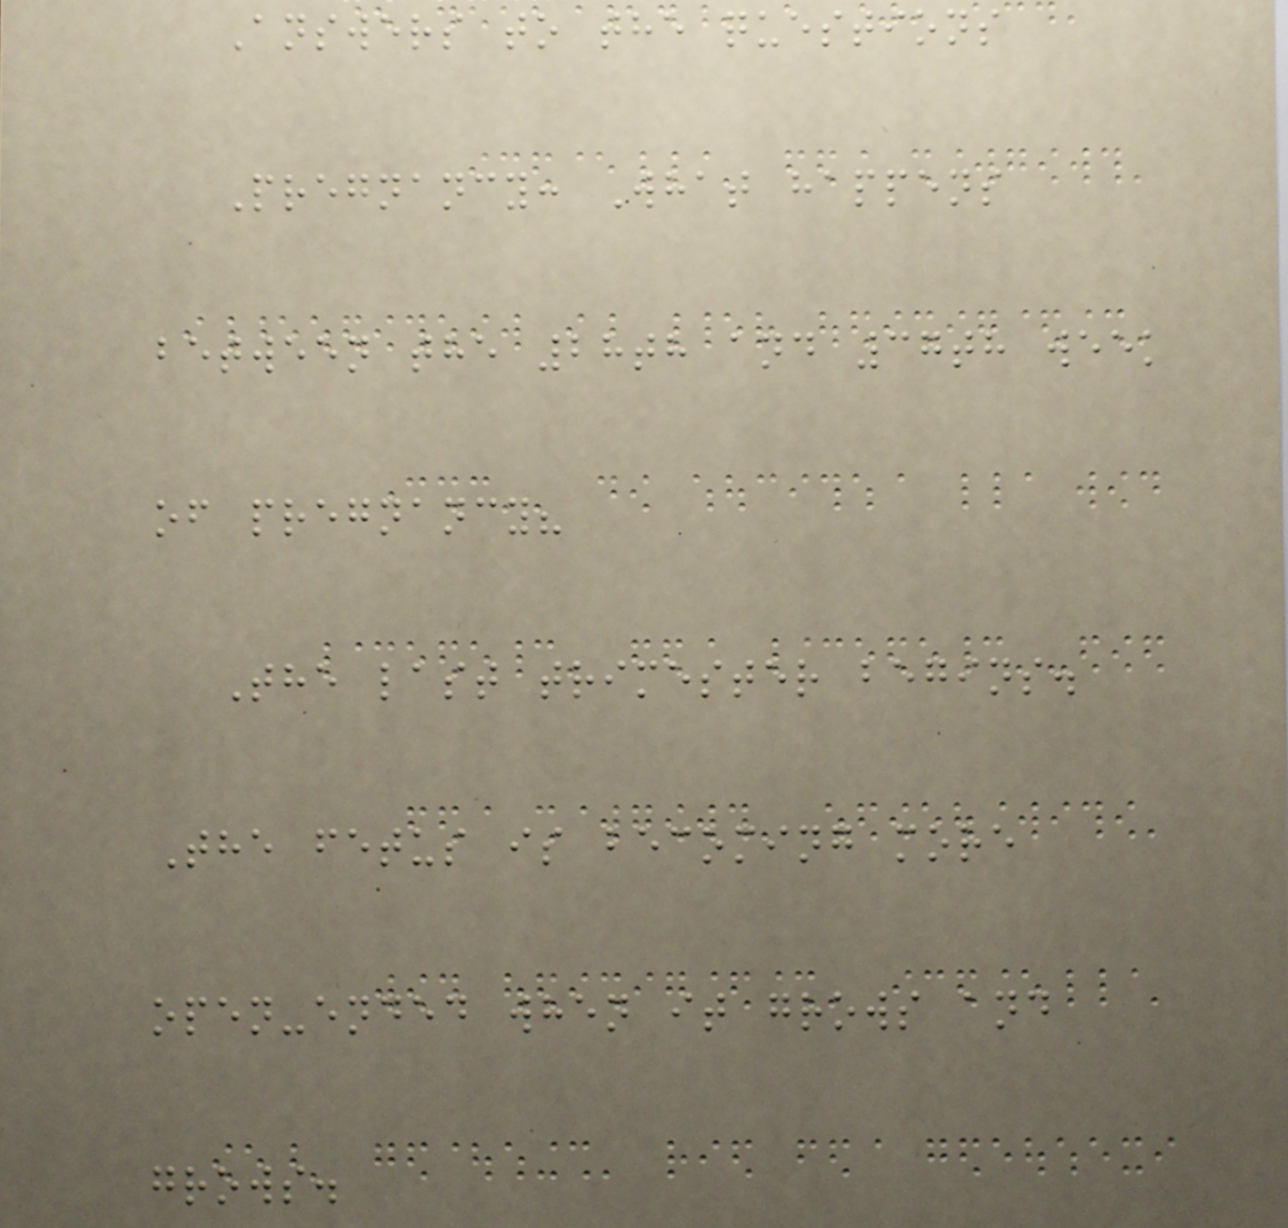Answers to the questions
Pregnancy: What happens
between the 28th and 37th week
of pregnancy?
The last trimester begins.
The fetus is becoming more
open-ended when it grows and
grows.
